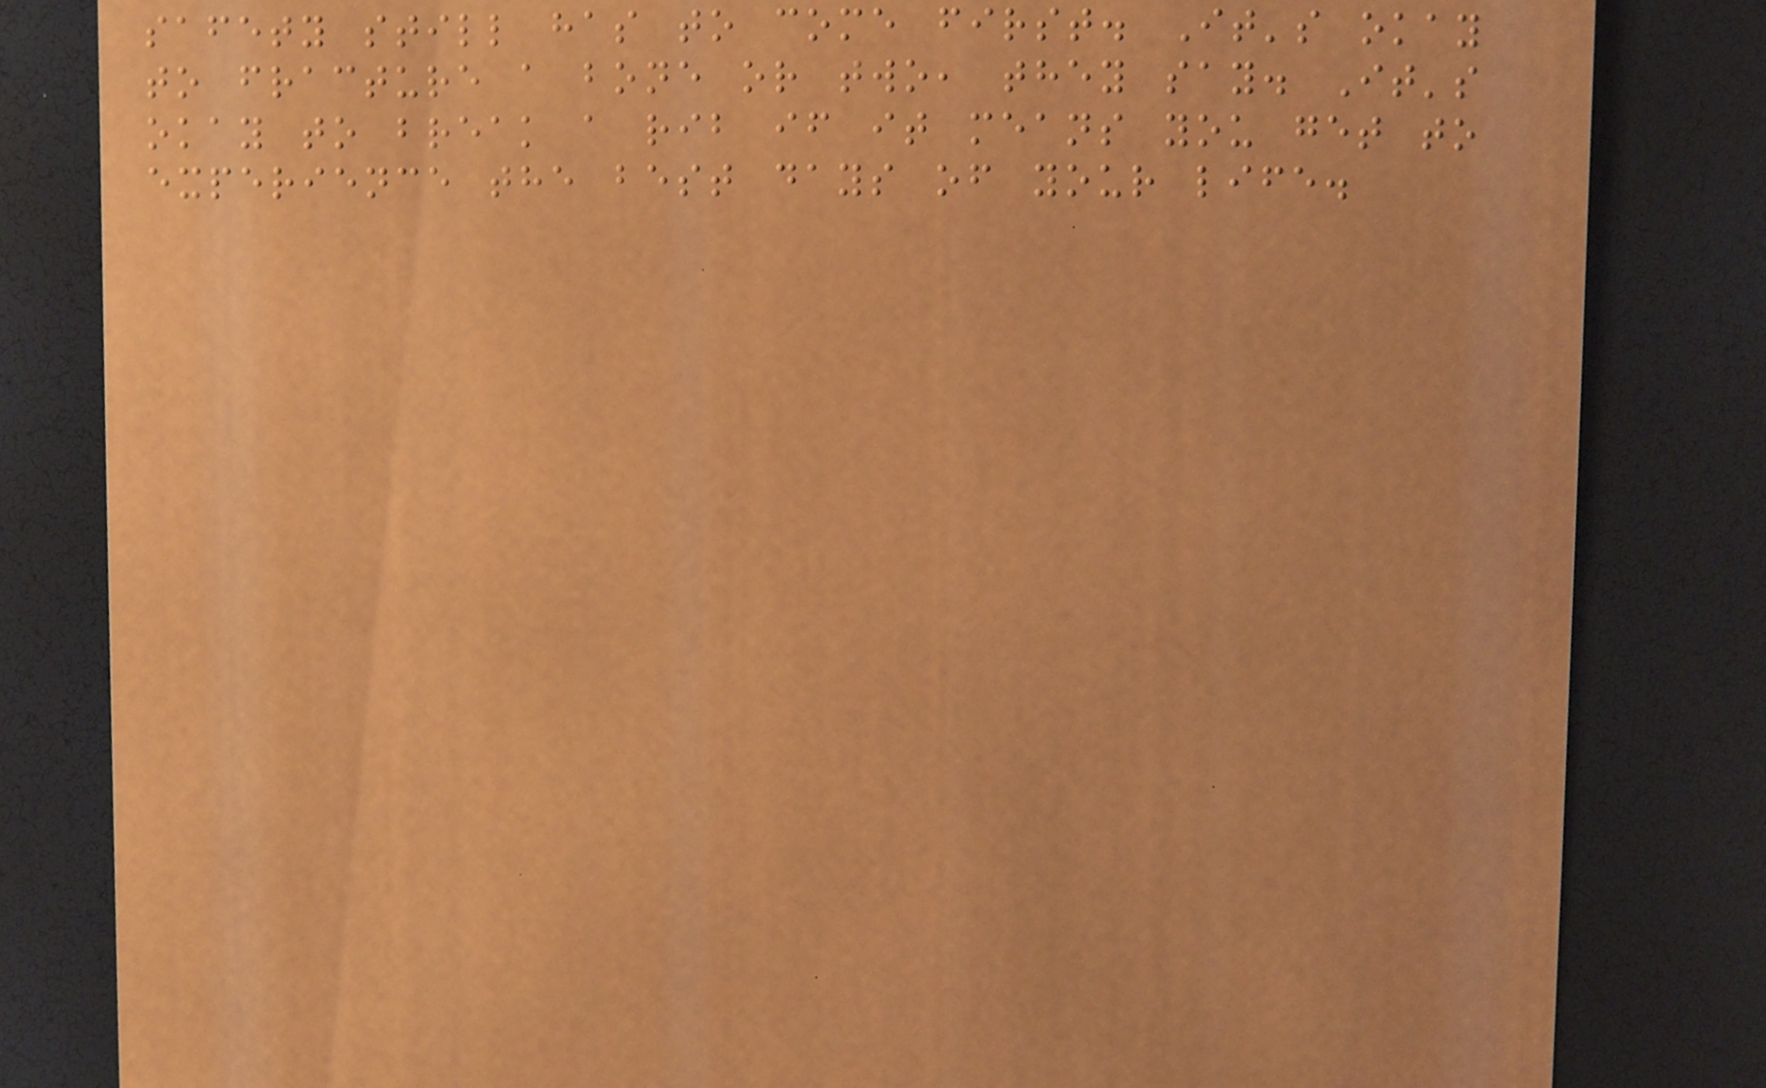safety still has to come first. It's okay
to fracture a bone or two, they say. It's
okay to break a rib if it means you get to
experience the best days of your life.
